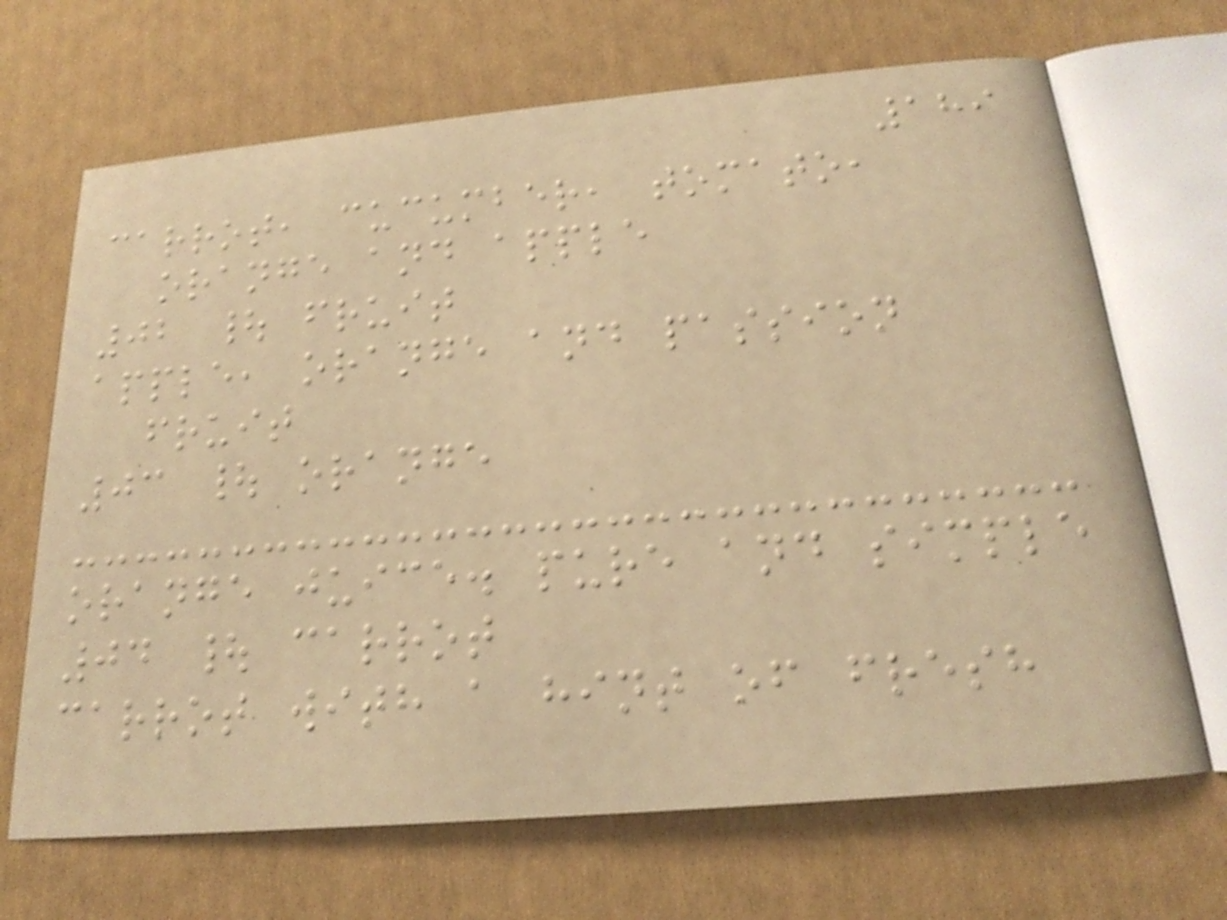189
carrot, cucumber, tomato,
orange and apple
02 | fruit
apple, orange and passion
fruit
03 | orange
orange juice. pure and simple
04 | carrot
carrot with a hint of fresh
